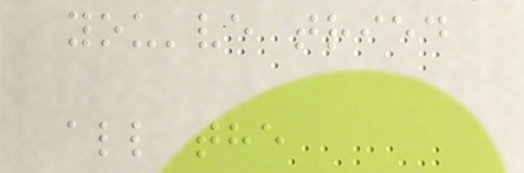you've tried
all the
